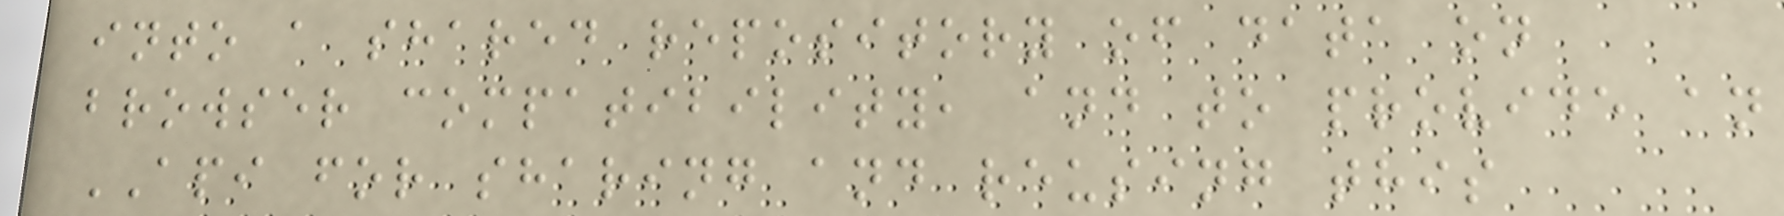into a shared repository of data on
browser compatibility, and to provide an
API for sharing and reusing this
